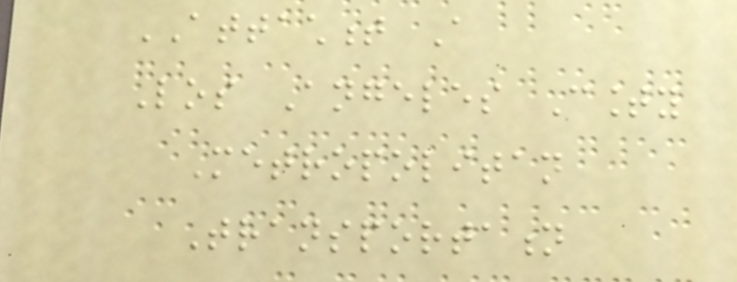ATTACHMENT A
Los Angeles County
Metropolitan
Transportation
